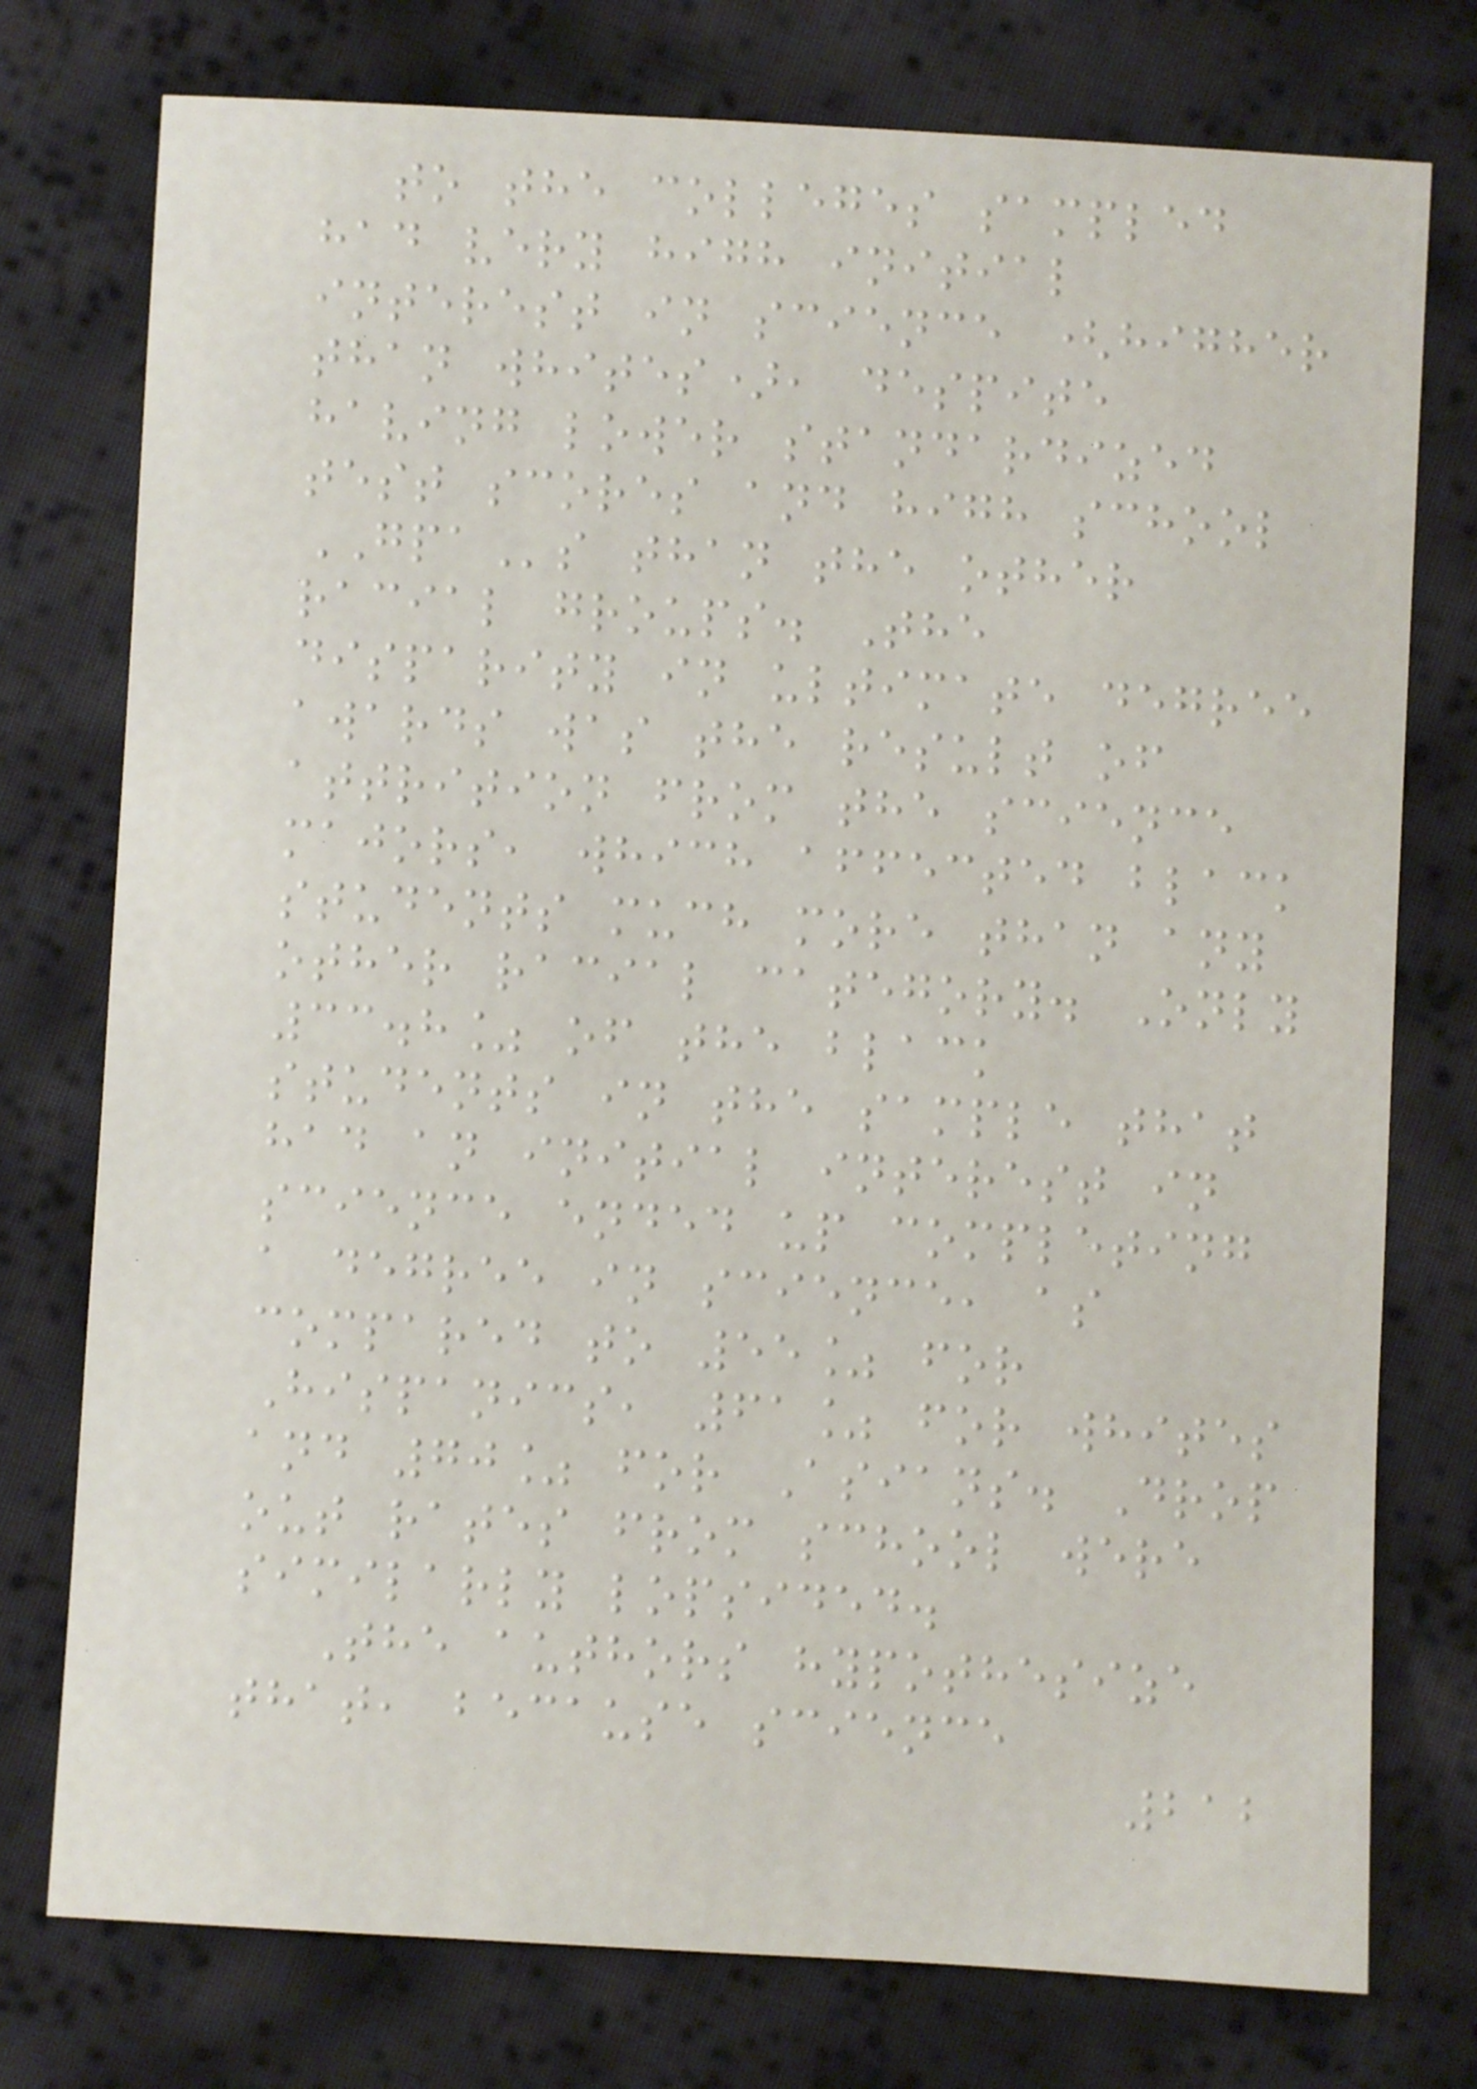to the colleges sampled
had very high initial
interest in science (higher
than whites), despite
having lower standardized
test scores and high school
GPAs than the other
racial groups. The
disparity in ultimate degree
awards was the result of
attrition from the science
majors, which affected black
students much more than any
other racial category. Only
33.8% of the black
students in the sample that
had an initial interest in
science ended up completing
a degree in science, as
compared to 55% for
Hispanics, 61% for whites
and 70% for Asians. Drop
out rates from school were
similarly lopsided.
The authors hypothesize
that, because science
212
